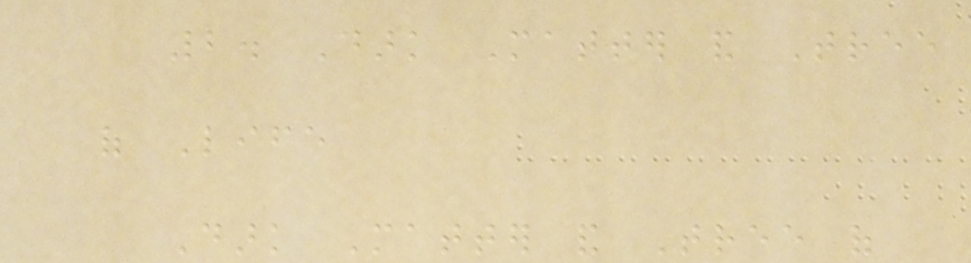2. Dark Matter and Tree
of Life
Dark Matter and Tree of
